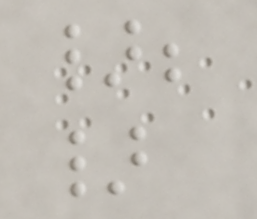};
}
